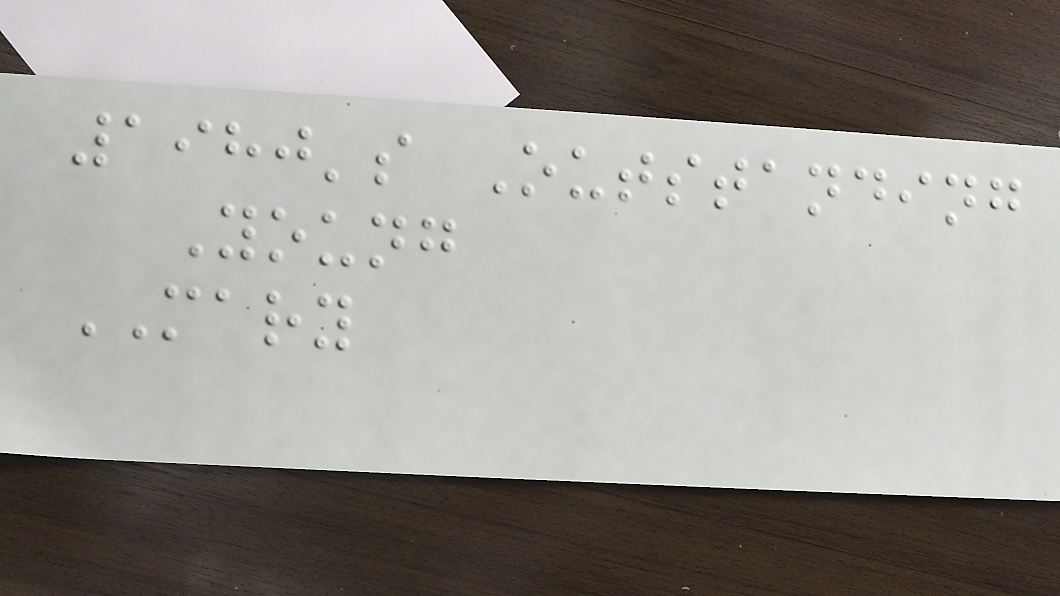1980's Outstanding
Young
MARY
